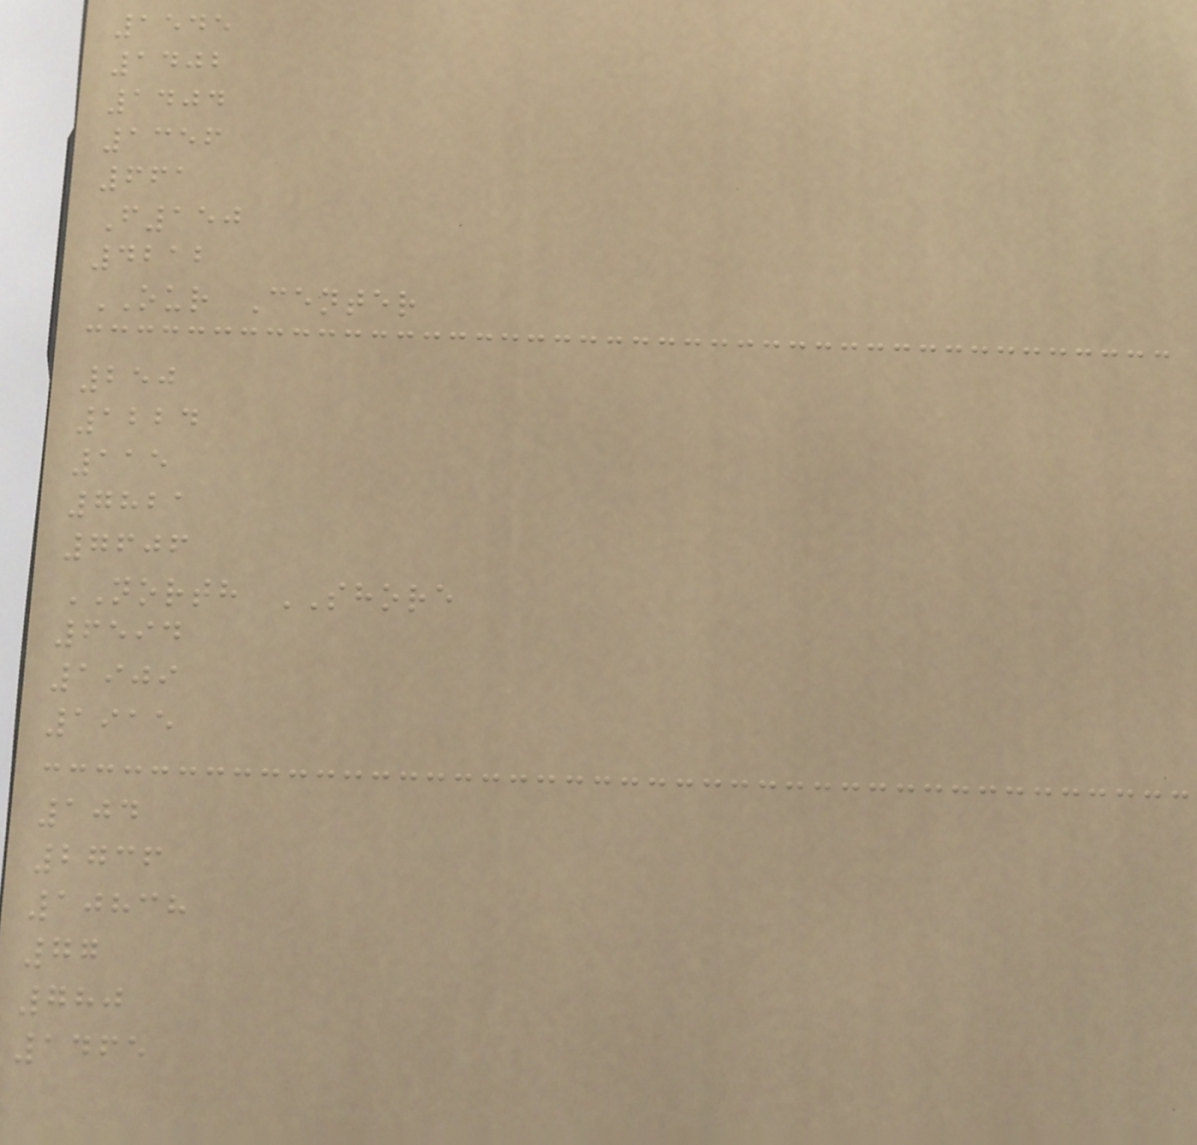1545
1402
1404
1356
661
F150
4212
OUR Center
250
1224
115
7821
7606
NORTH SHORE
6594
1909
1915
104
2736
10838
77
780
1465
